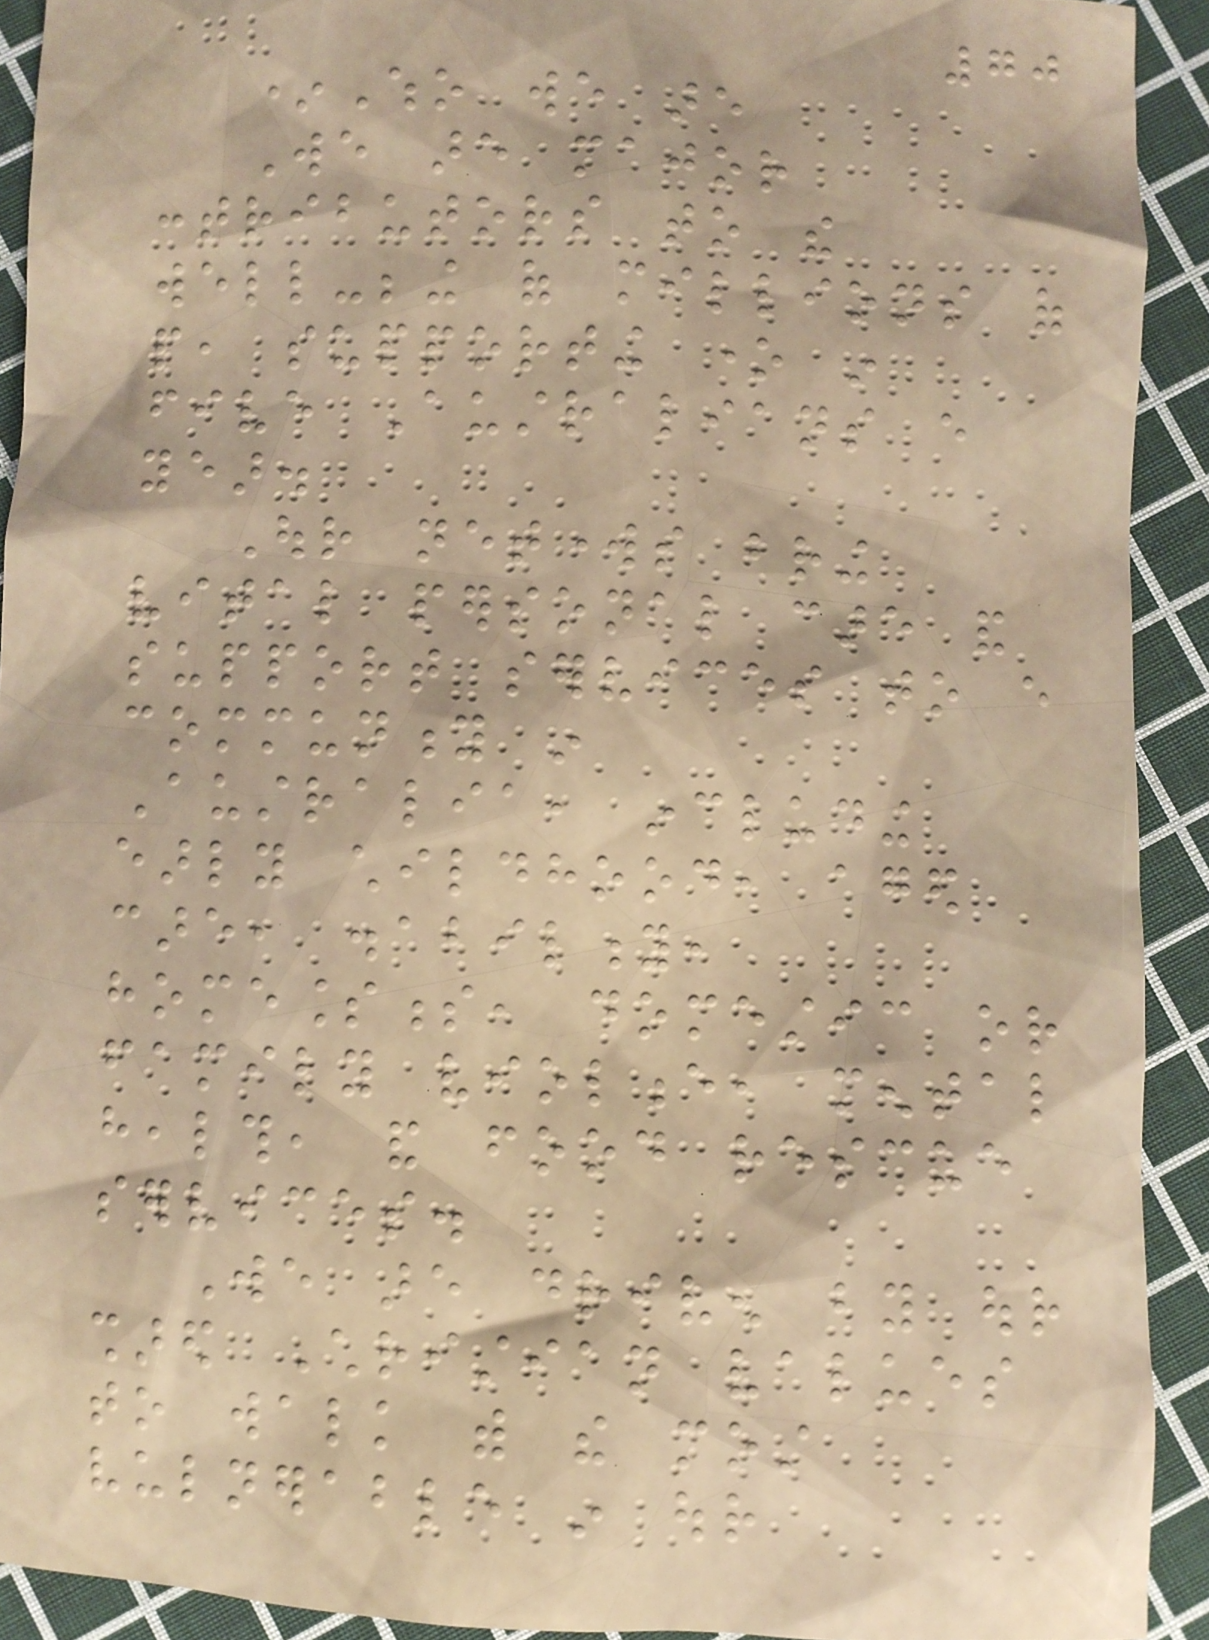70
*Who we are
We are major
contributors to the
well-being of millions of
people, supporting one in
five Australians every
year.
Our networks bring
vital personal care and
support services to every
community in
Australia, including
early childhood, aged
care, disability,
homelessness, domestic or
family violence, mental
health, and food rescue
services.
We are driven by our
shared Christian values
to walk with the most
vulnerable in our
